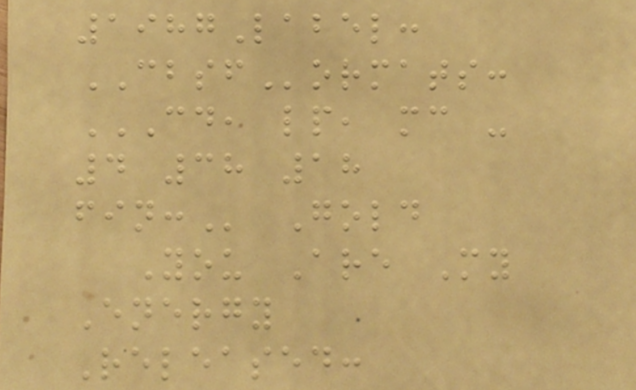1987Label:
CBSFormats:
CD, LP, MC -
4 38 18
FIN: Gold
You Are My
Energy
Released:
